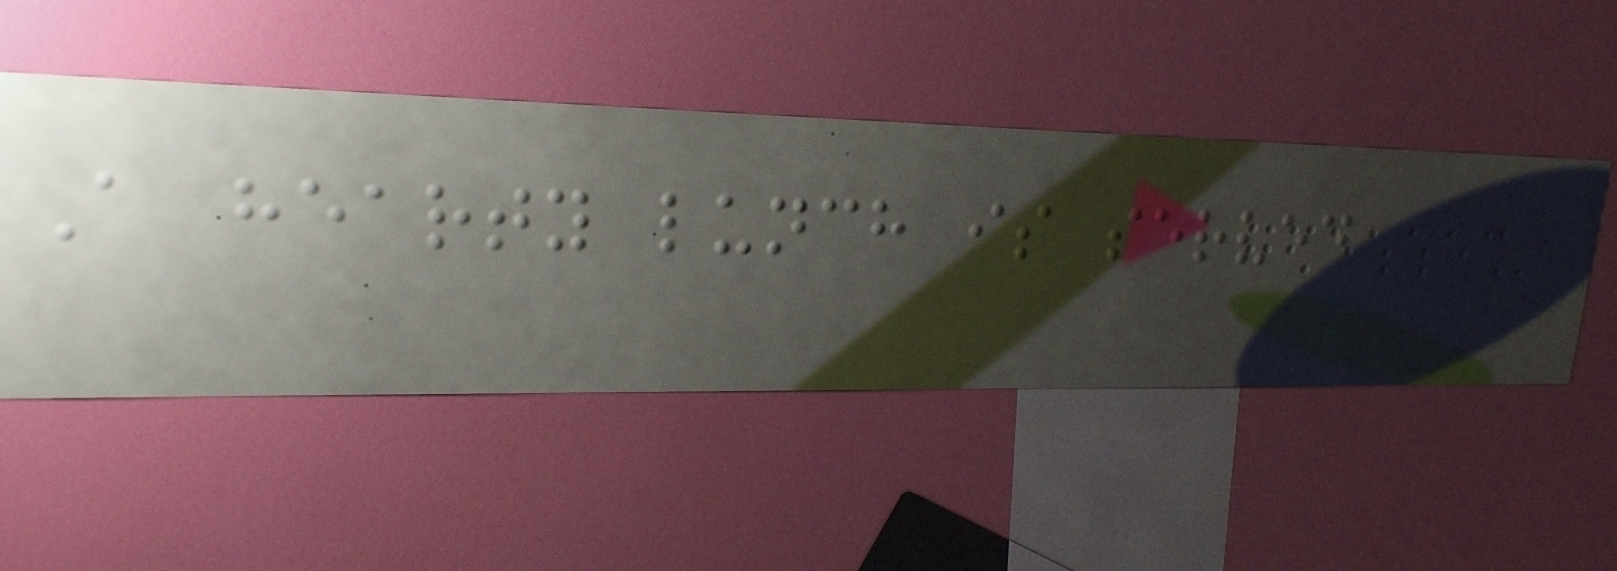A hearty lunch is served
